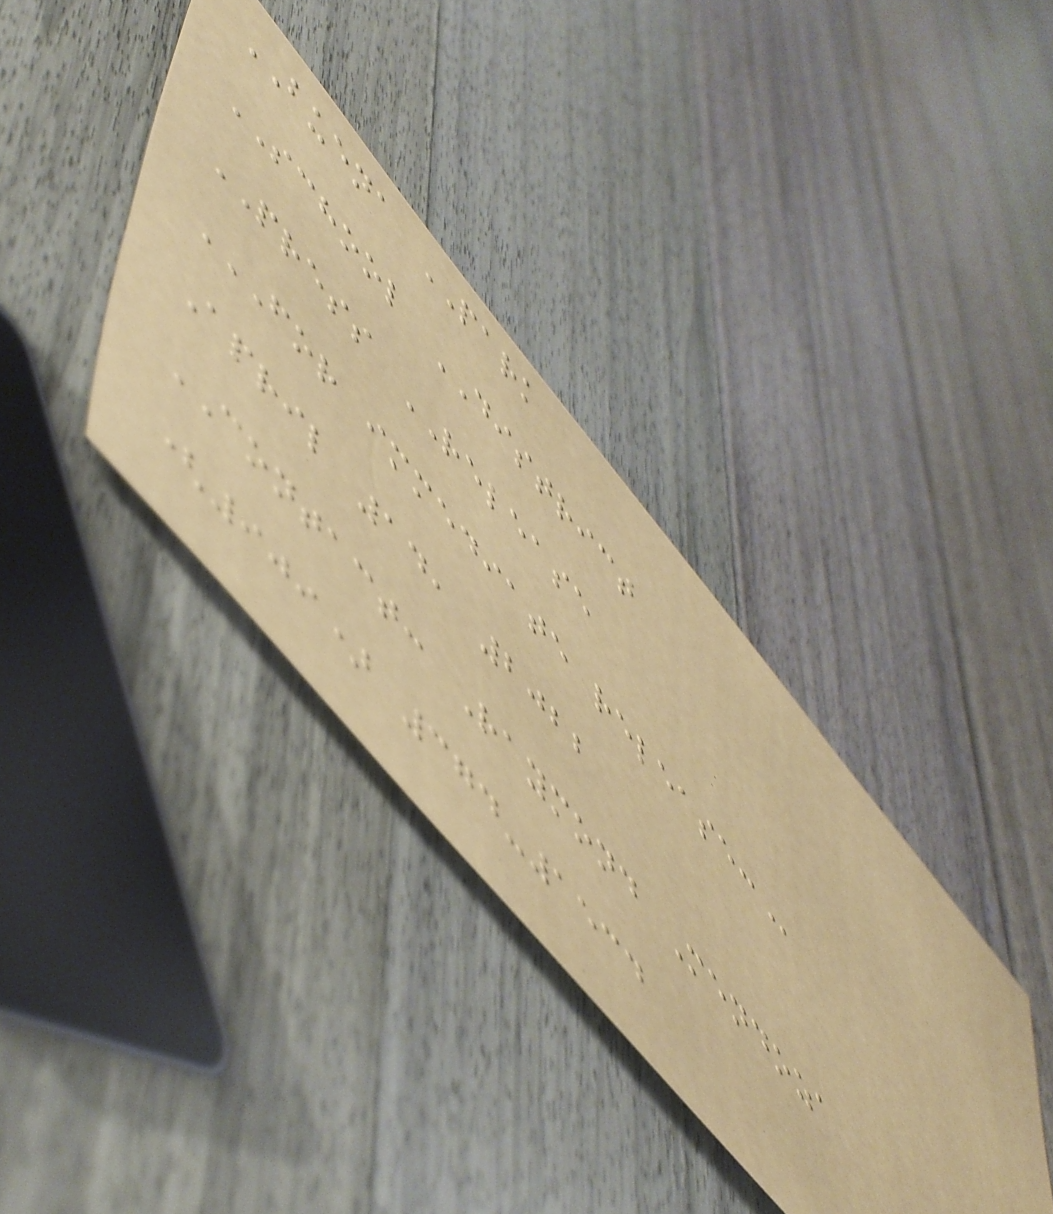BUENA PARK
SCHOOL DISTRICT
PRESS RELEASE
FOR IMMEDIATE RELEASE:
April 14, 2022
CONTACT: Raymond Mendoza
(909) 374-1534
